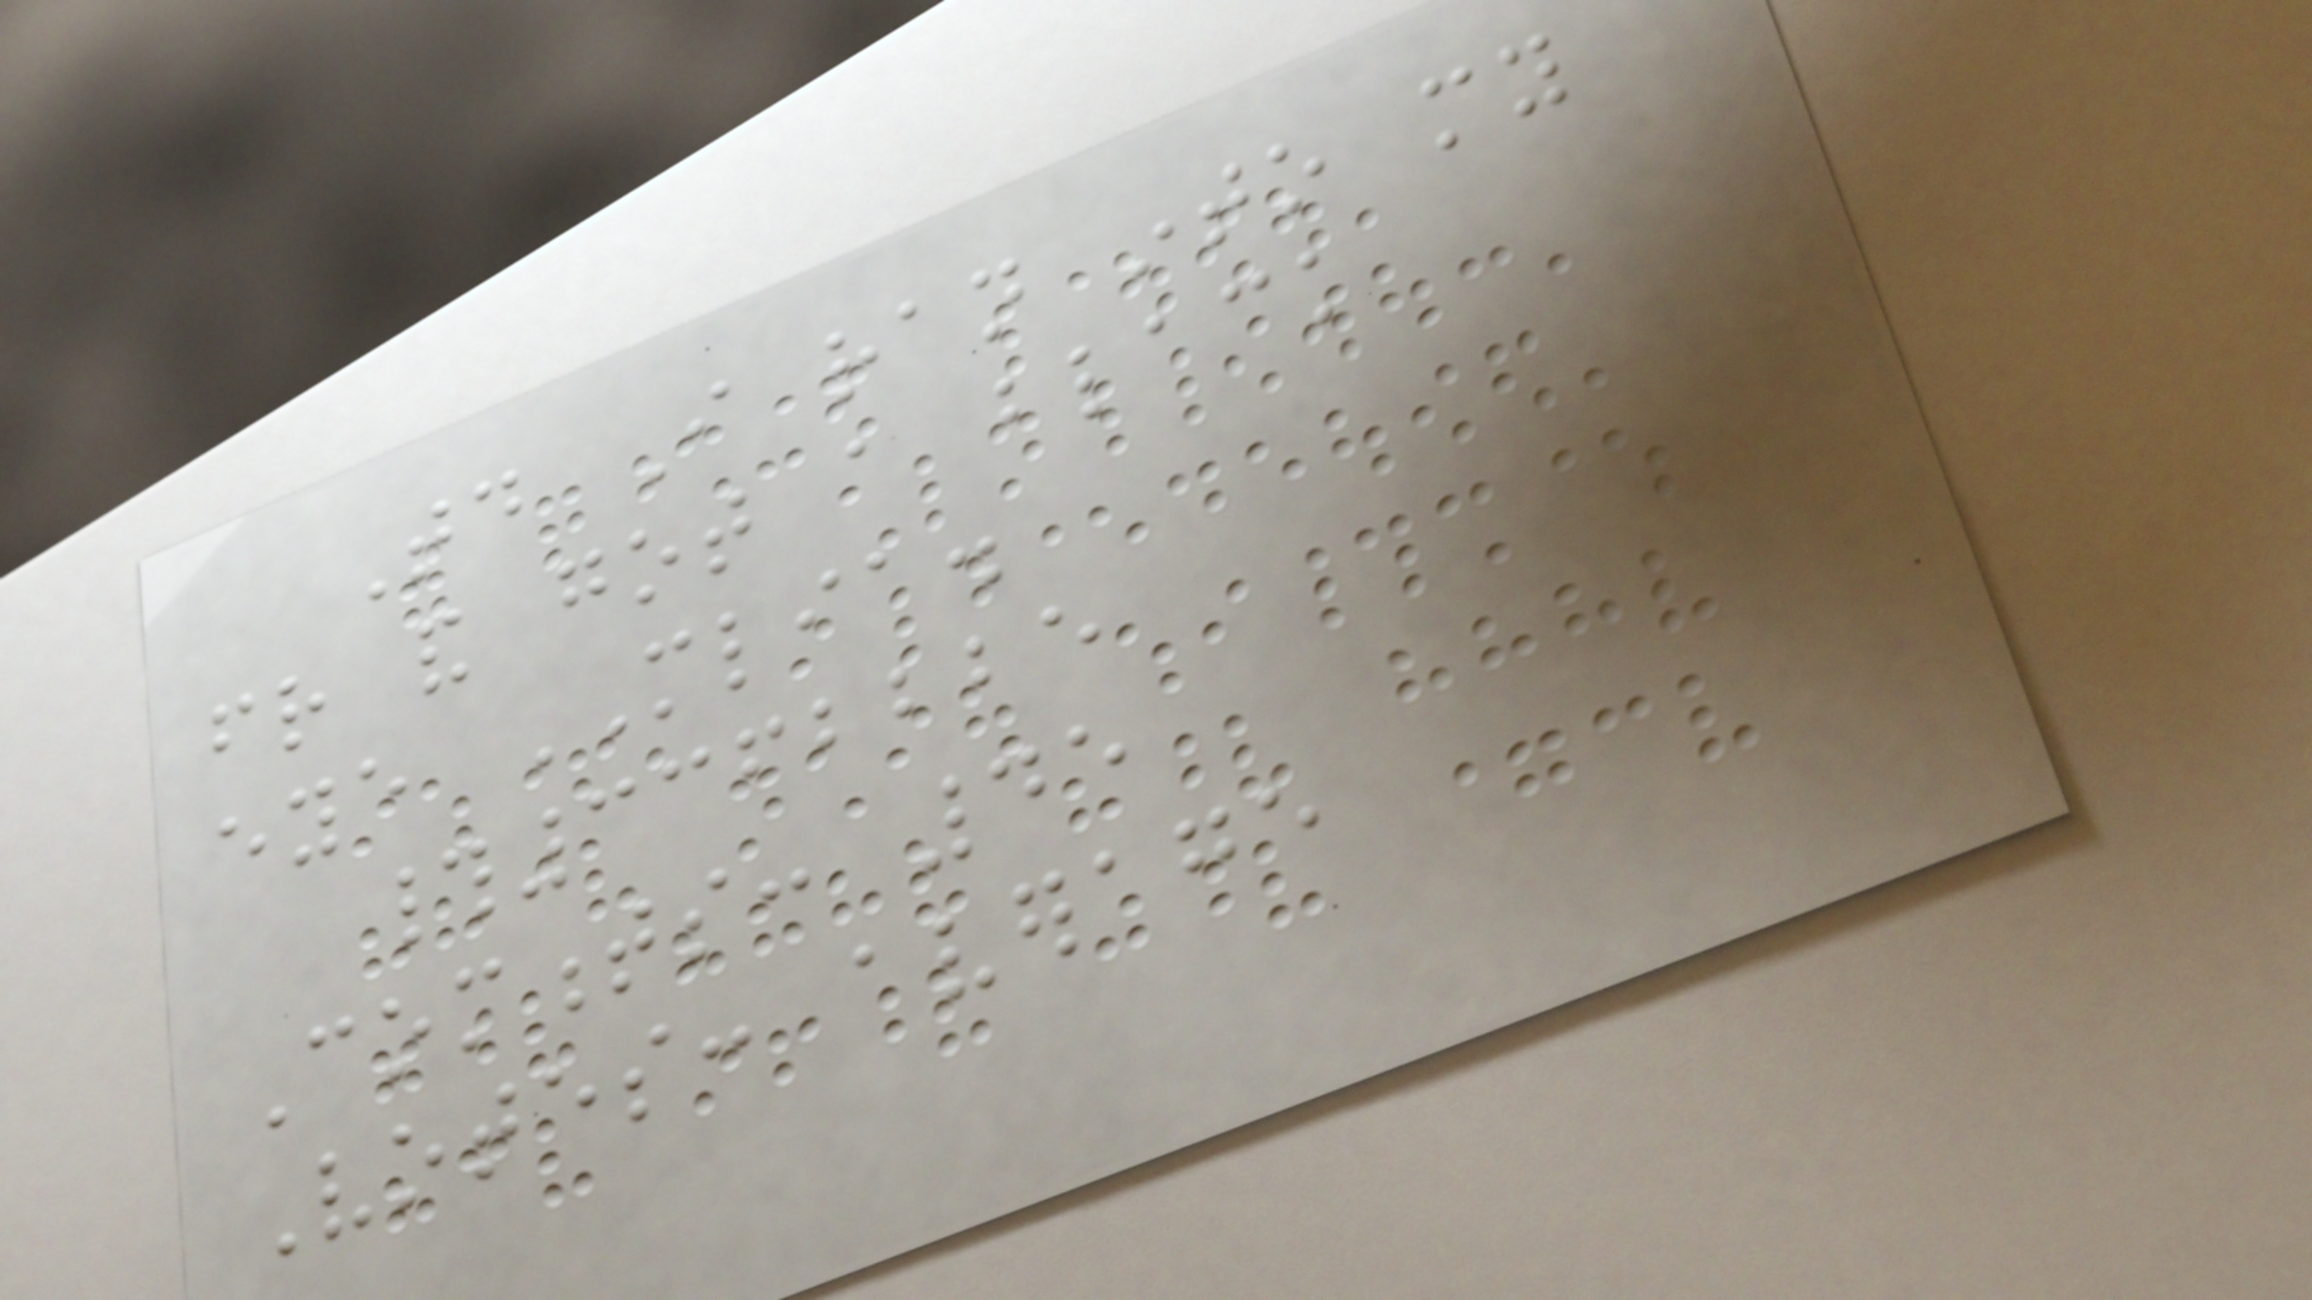Today I ran into my
friend and got a black
eye MLIA.
#3362225
Comments: 45
Votes: average
